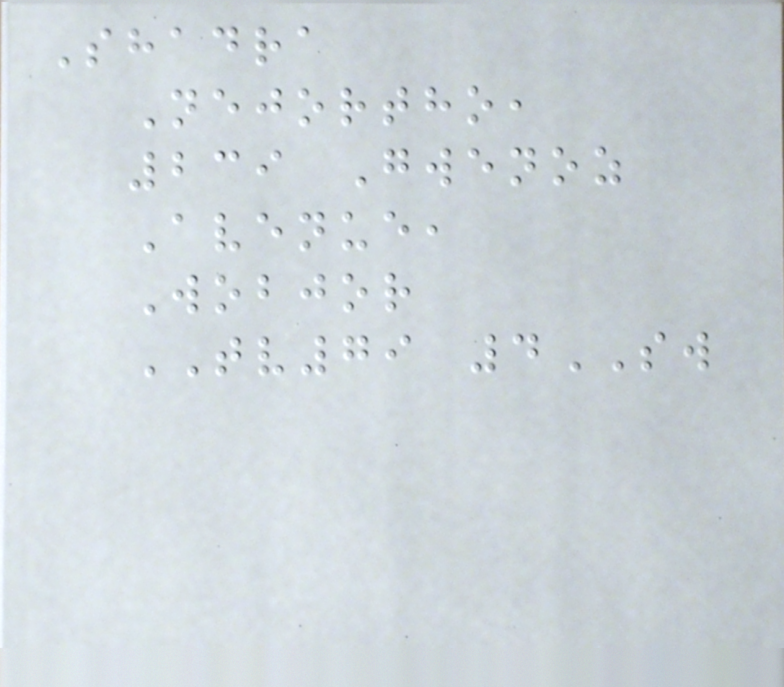Shadra
Nejortho,
239 Gwenoz
Avenue,
Wobjor
TV79 4SW
